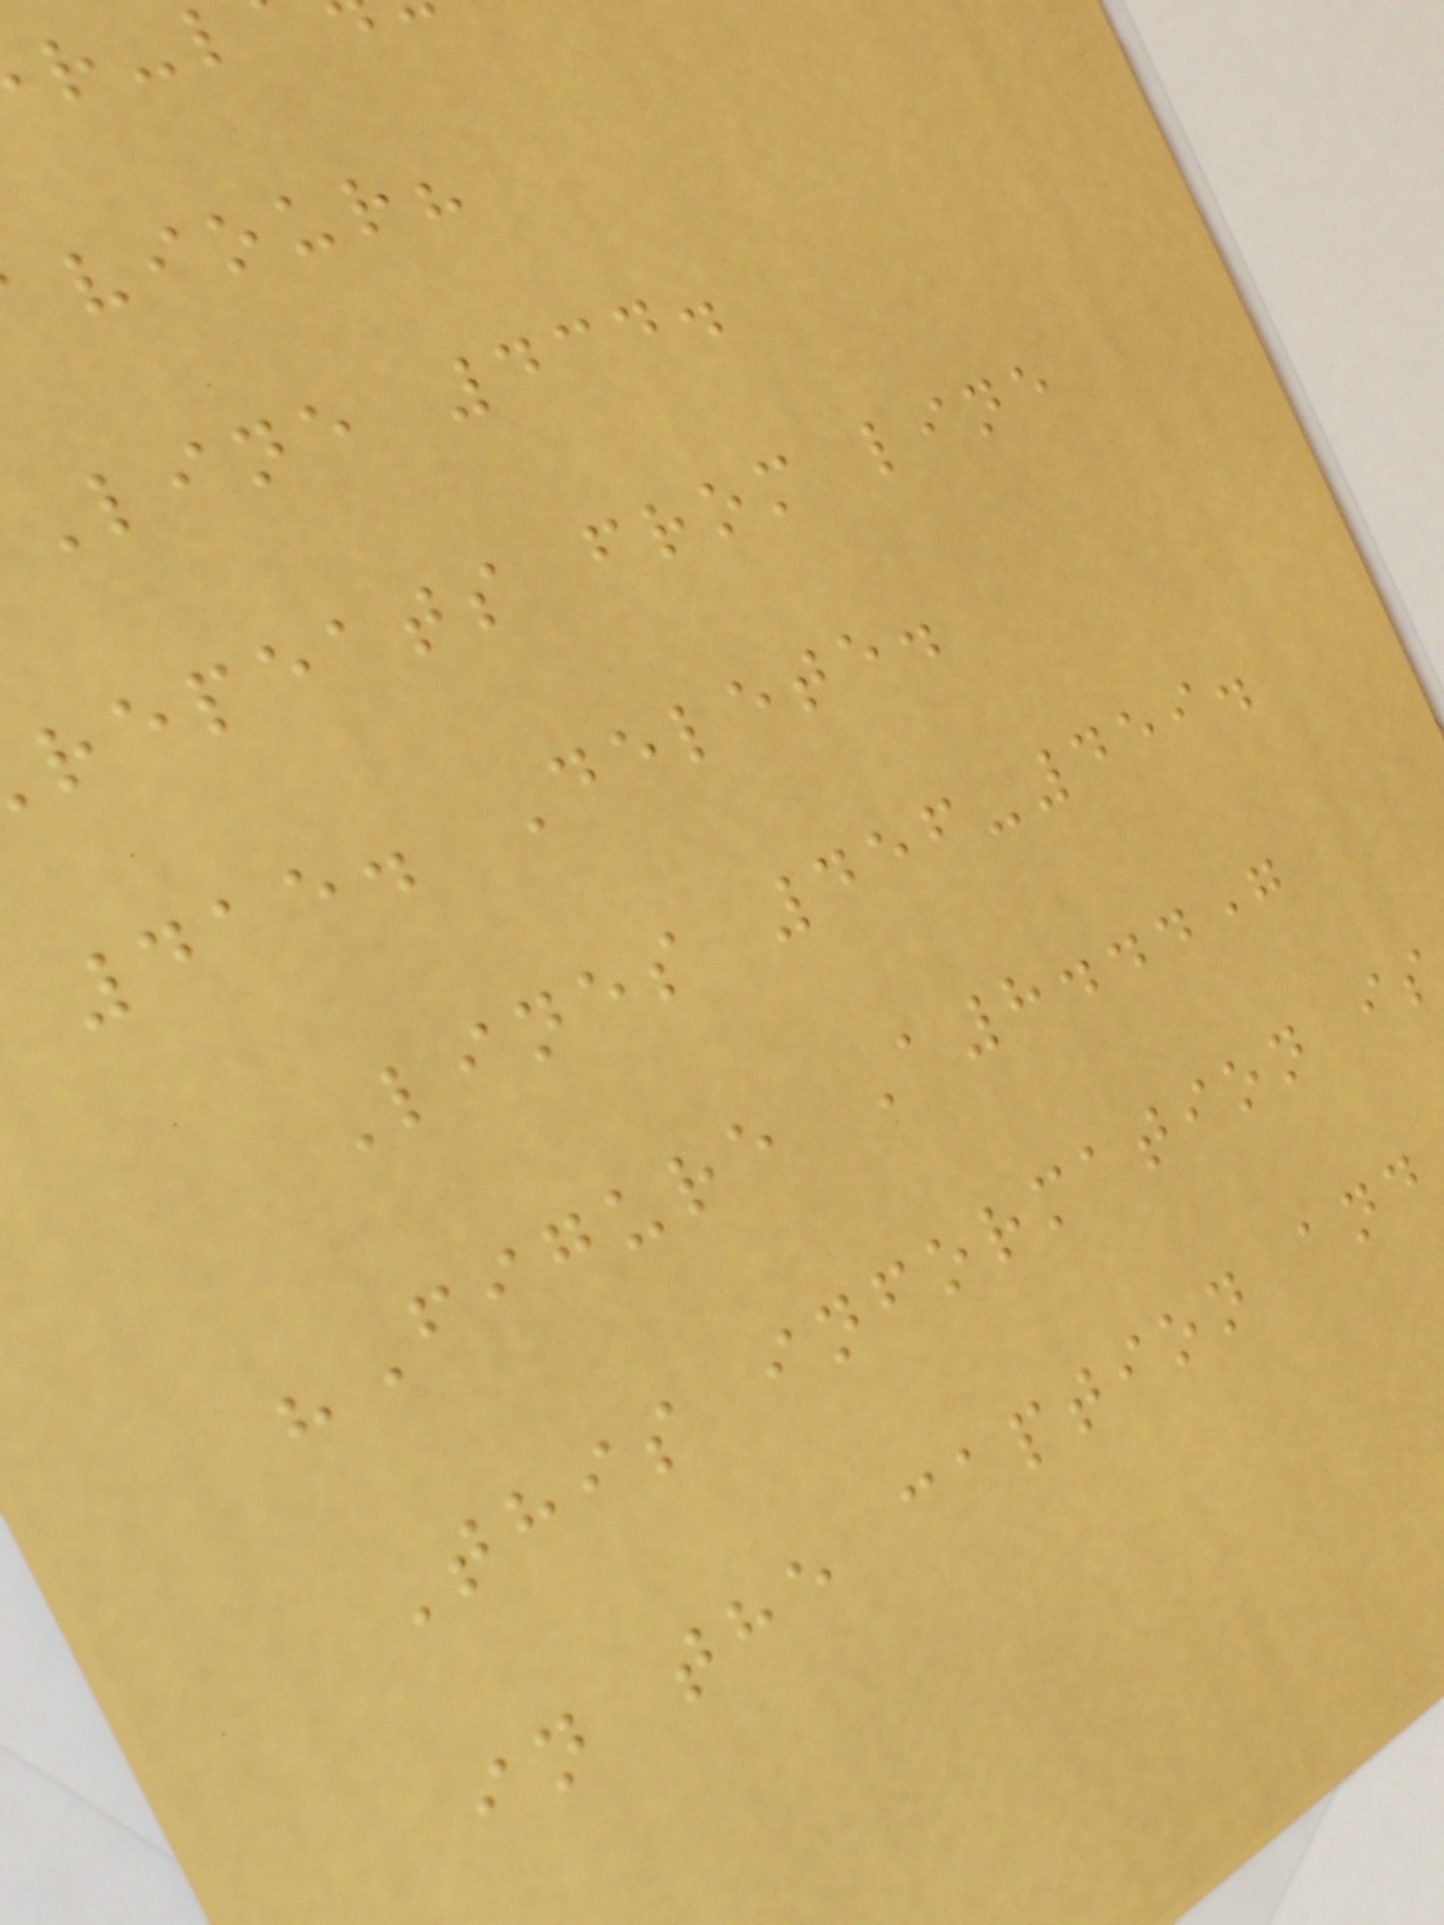viour?
Line 434.
repeats from line
415. Delete.
Lines 456-459.
"Figure A8..."
This information is
in the caption and
